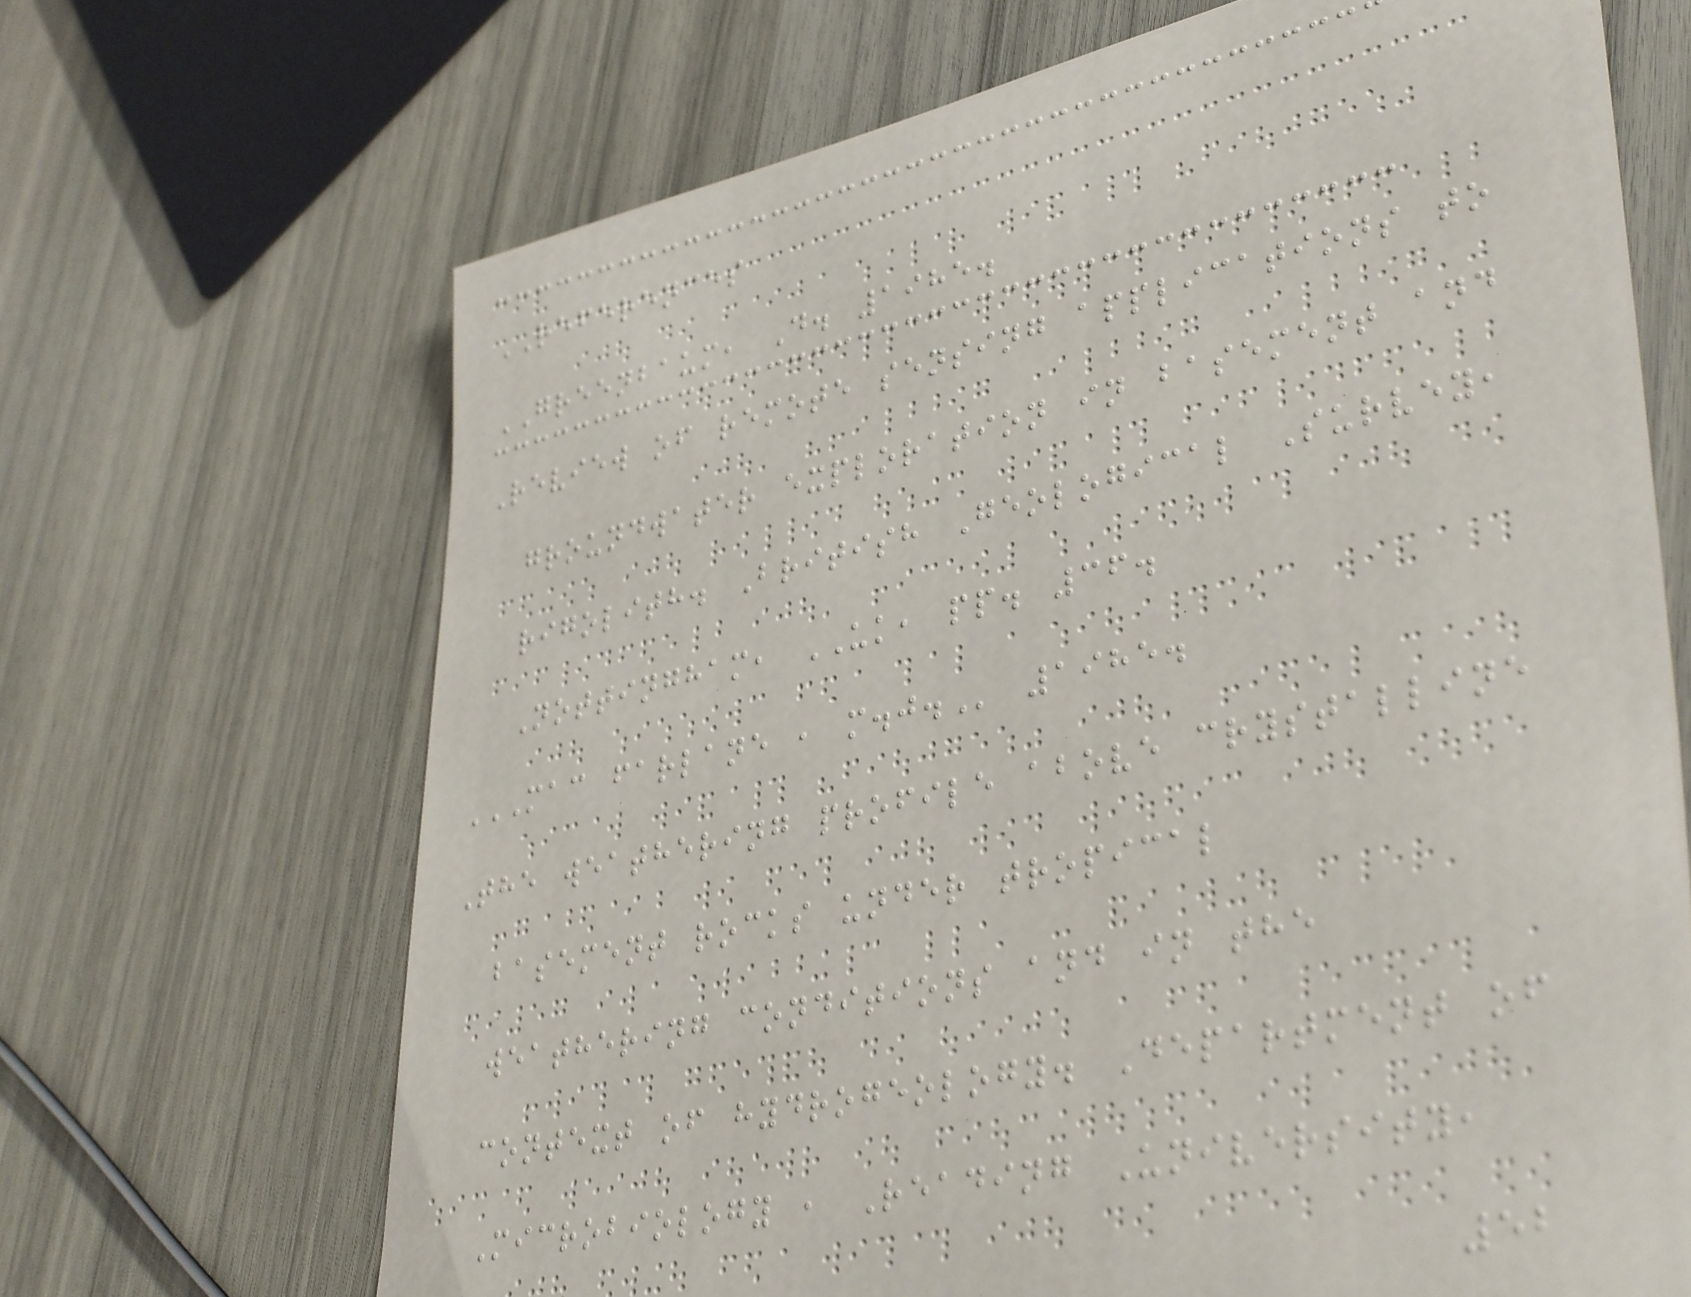REFERENCES
GREENBAUM, D. 1985.
Review of remote sensing applications to
groundwater exploration in basement and
rigolith. British Geological Survey,
Nottingham, UK, pp. 36.
MAC FARLANE , M.J. 1985.
The weathering profile above crystalline
basement rocks under tropical
weathering conditions and in the
context of hydrogeology. Department of
Microbiology , Reading University,
52
